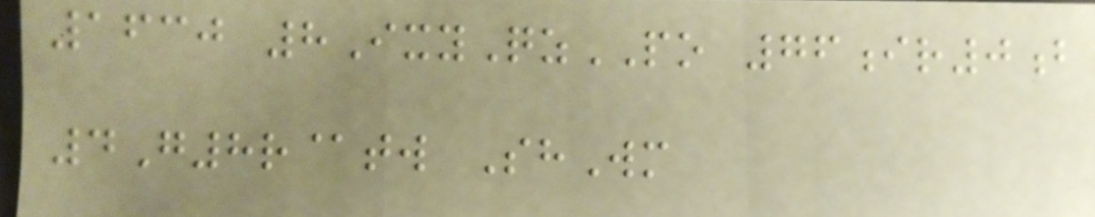1630 8IxyQzPO 76ir0b
4G8r@tw ShWm
